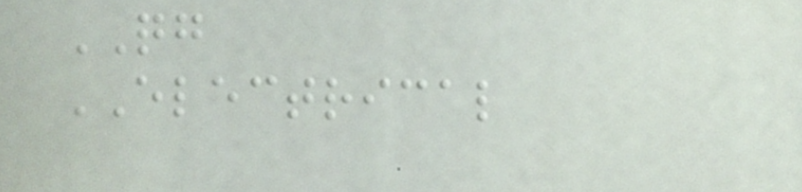QG
ELECTRICAL
